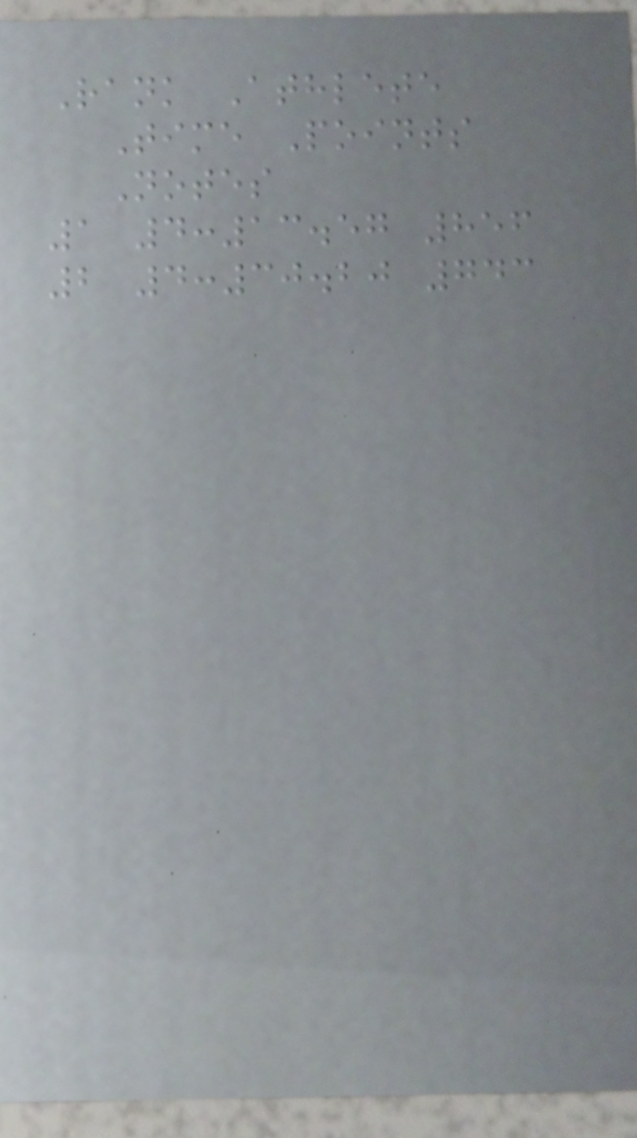Rank Athlete
Time Points
Notes
1 4:13.57 856
2 4:30.20 743
